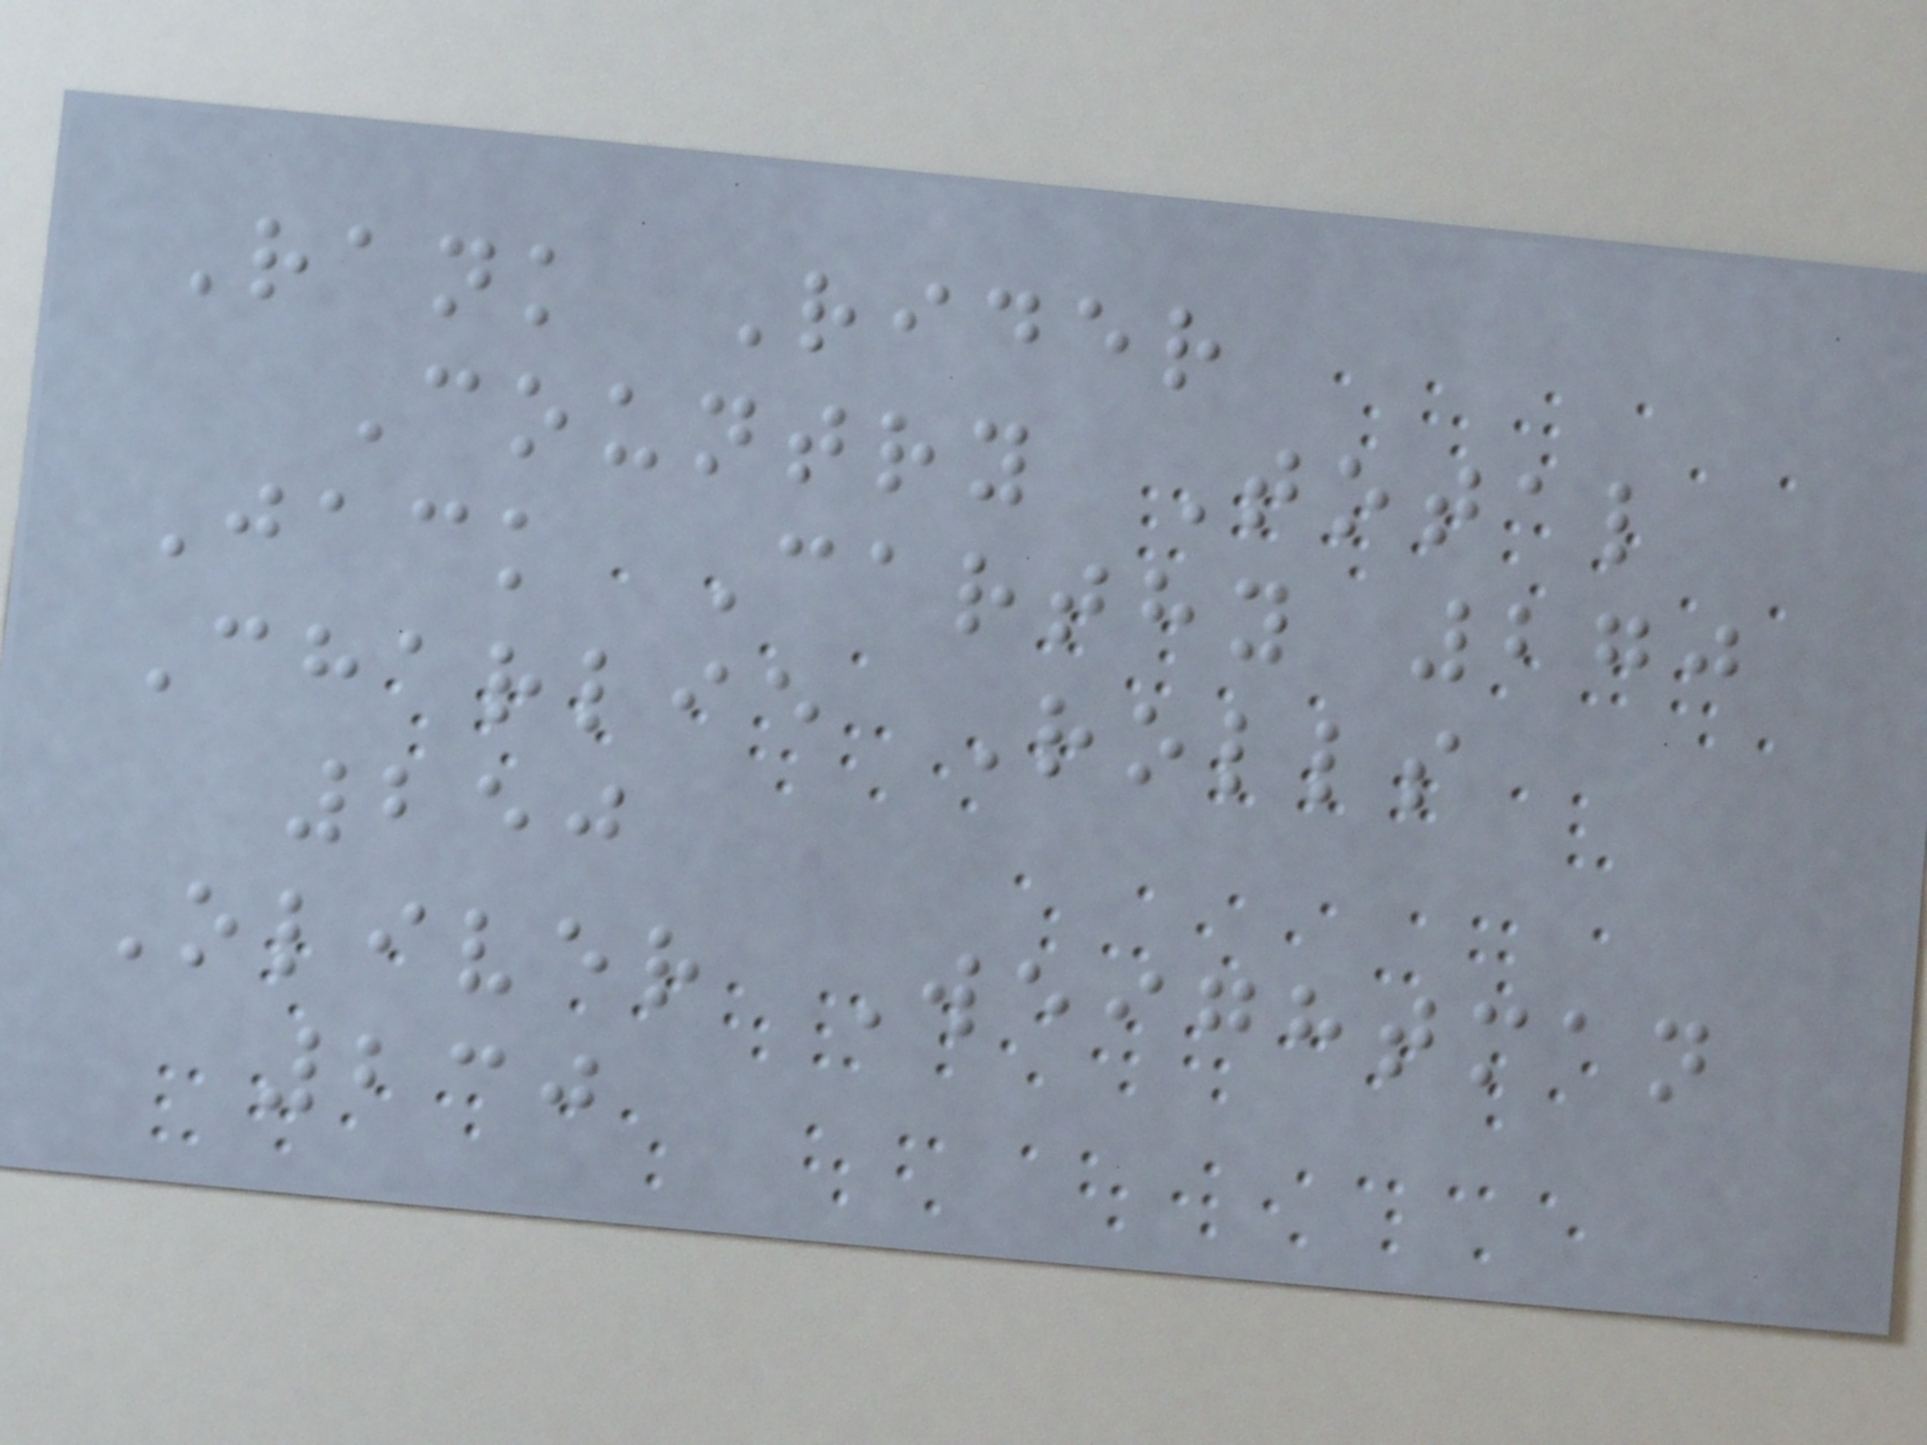Rank Rider
Country Total
Jack Carthy 270
Charlie Rolls
250
Oliver Weightman
230
